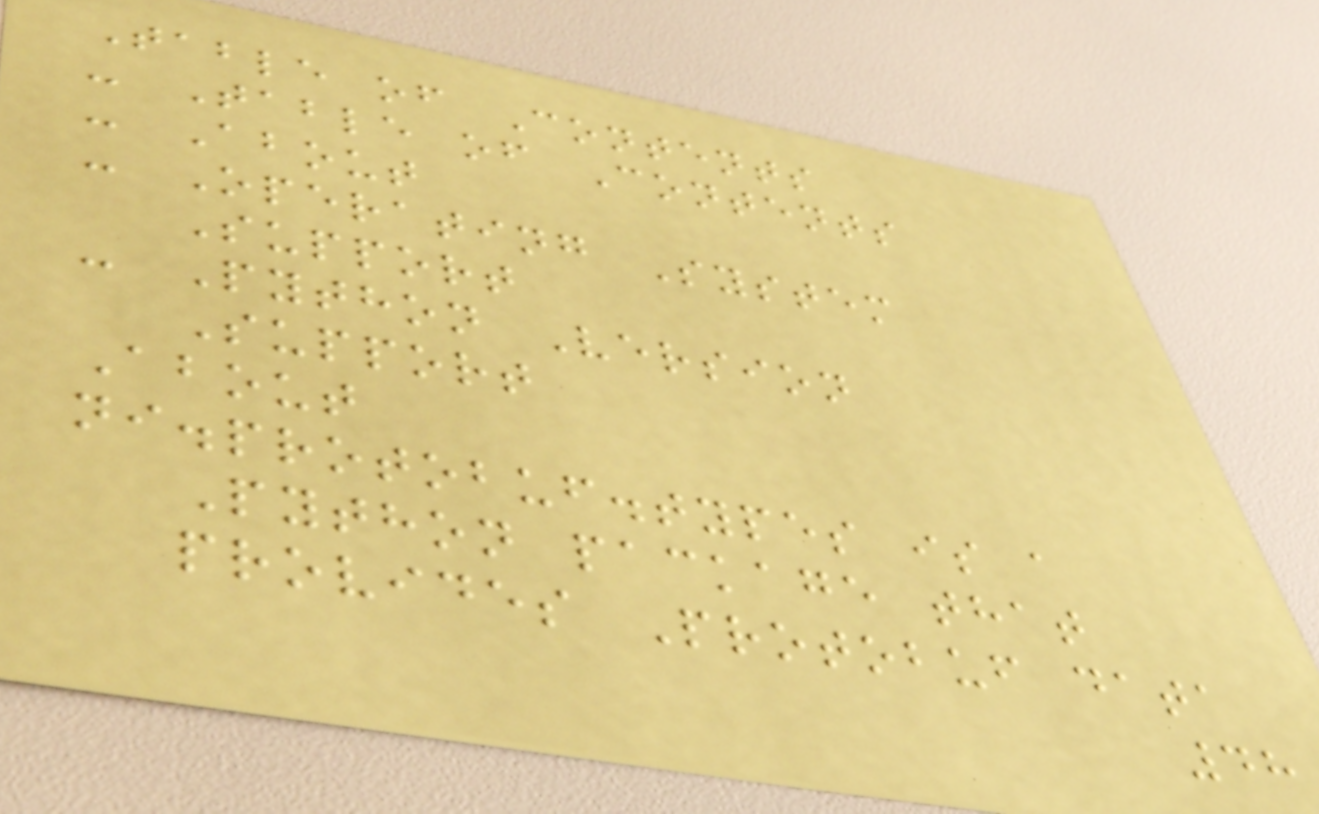Table of Contents
- Table of Contents
- About
- Operating System
Support
- Python Version
Support
About
ni.protobuf.types is a
Python package that
provides Protobuf data
48
